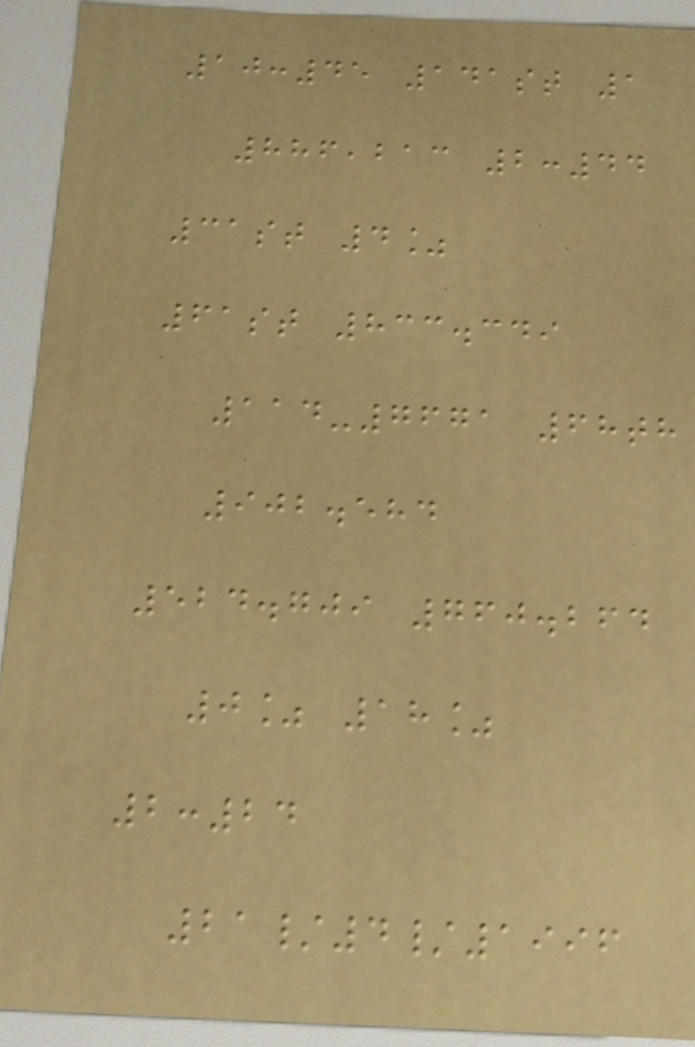10:45 141st 1
886,213 2:44
31st 4%
61st 833.349
114-7671 68th
902.584
524.709 760.264
0% 18%
2:24
21/4/1996
